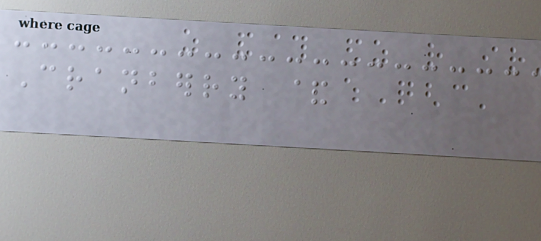Cranberry &
